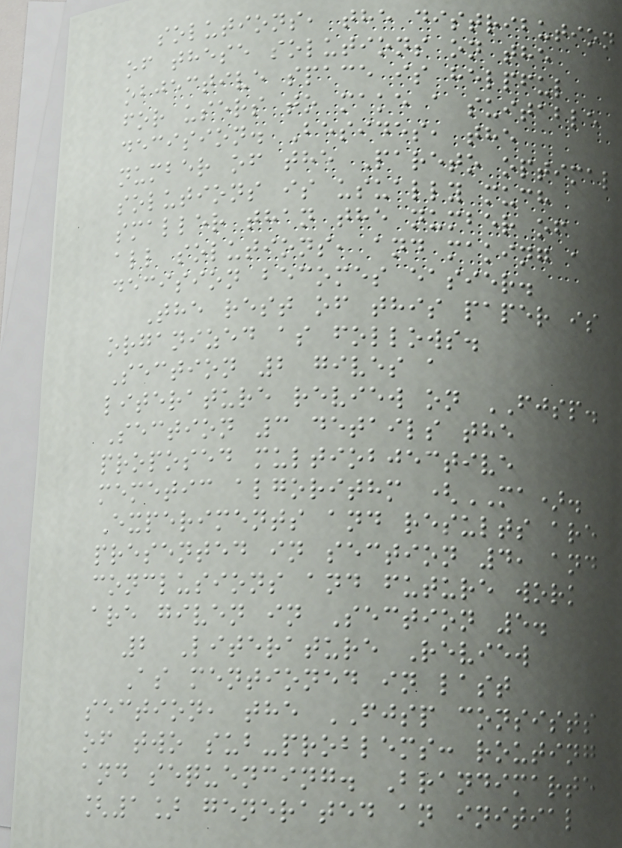solutions, the distribution
of these solutions on the
objective space is helpful
for users to make a suitable
decision. Besides, the
number of the Pareto optimal
solutions is usually much
smaller than the number of
all solutions, and making a
decision becomes easier.
The rest of this paper is
organized as follows.
Section 2 gives a
literature review on FJSP.
Section 3 details the
proposed multiobjective
memetic algorithm (MA).
Experiments and results are
presented in section 4, and
conclusions and future work
are given in Section 5.
2 Literature Review
As mentioned in last
section, the FJSP consists
of two sub-problems: routing
and sequencing. Brandimarte
[1] generated an initial
